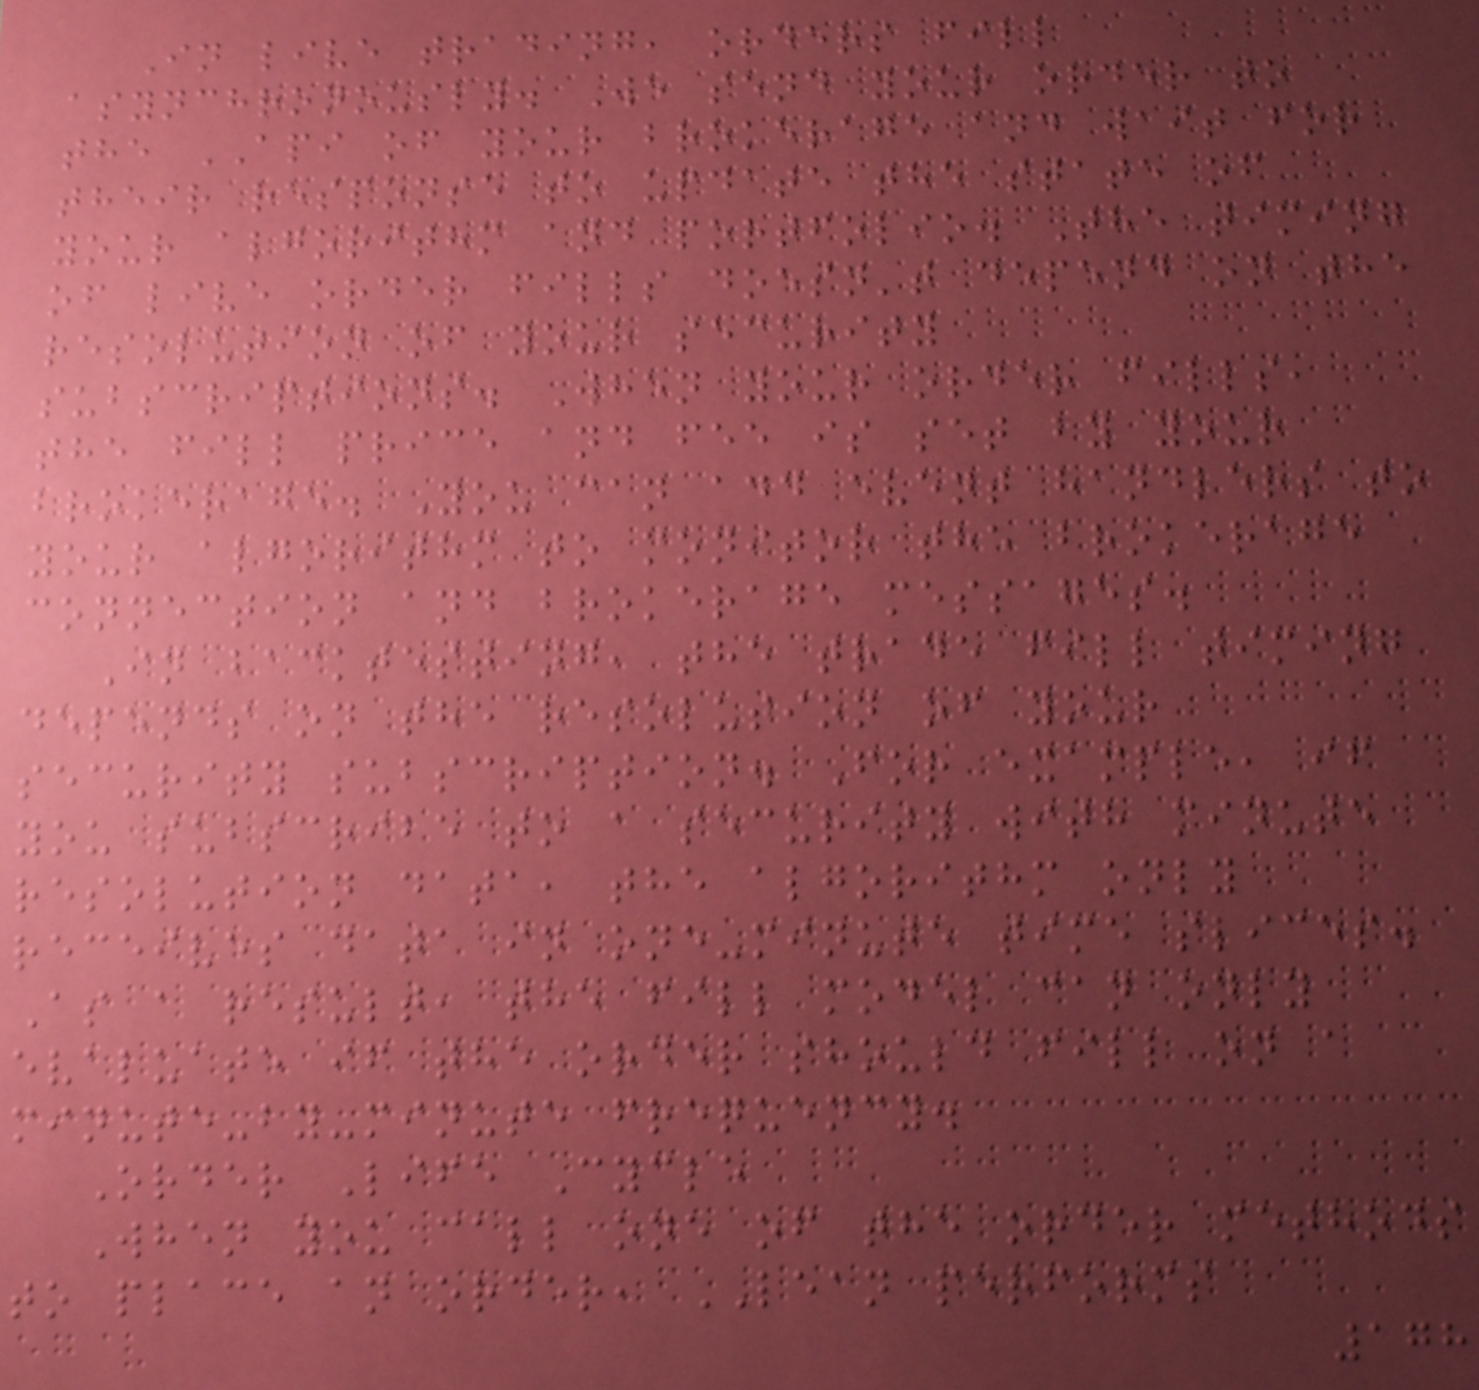In live trading, orders fill
asynchronously. We send your order to
the API of your brokerage and wait for
their response to update the state of
your algorithm and portfolio. The timing
of live order fills doesn't depend on the
resolution of your security
subscriptions. When your order fills,
the fill price and fee is set by your
brokerage. You can add event handlers to
your algorithm to monitor the brokerage
connection and brokerage messages.
In backtesting, the trade fill timing
depends on the resolution of your
security subscription. For example, if
you subscribe to a security with minute
resolution data, the algorithm only
receives data in one-minute time slices.
As a result, the fill model can only
evaluate if the order should fill on a
minute-by-minute frequency.
Order Life Cycle
When you call one of the order methods
to place an order, LEAN performs
178
